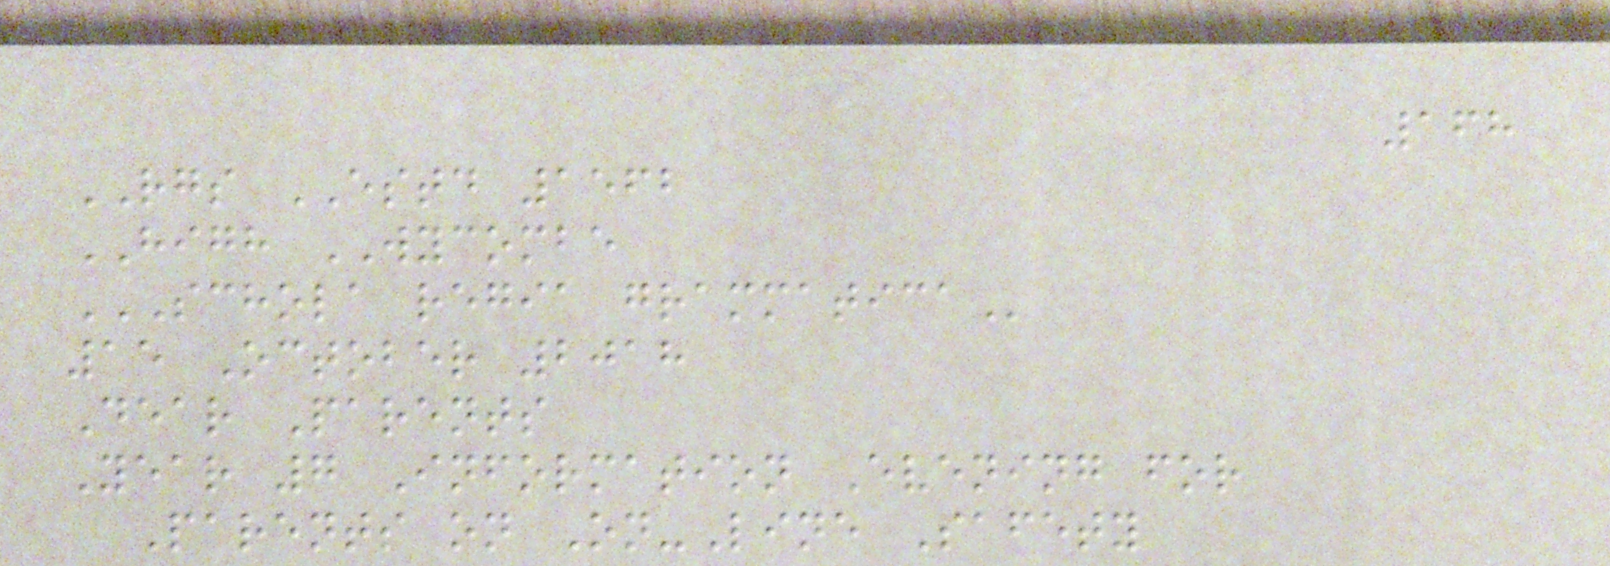168
RGS ESTD 1562
HIGH WYCOMBE
SCHOLA REGIA GRAMMATICA
15 October 2018
Dear Parents
Year 7 Information Evening for
Parents on On-Line Safety
